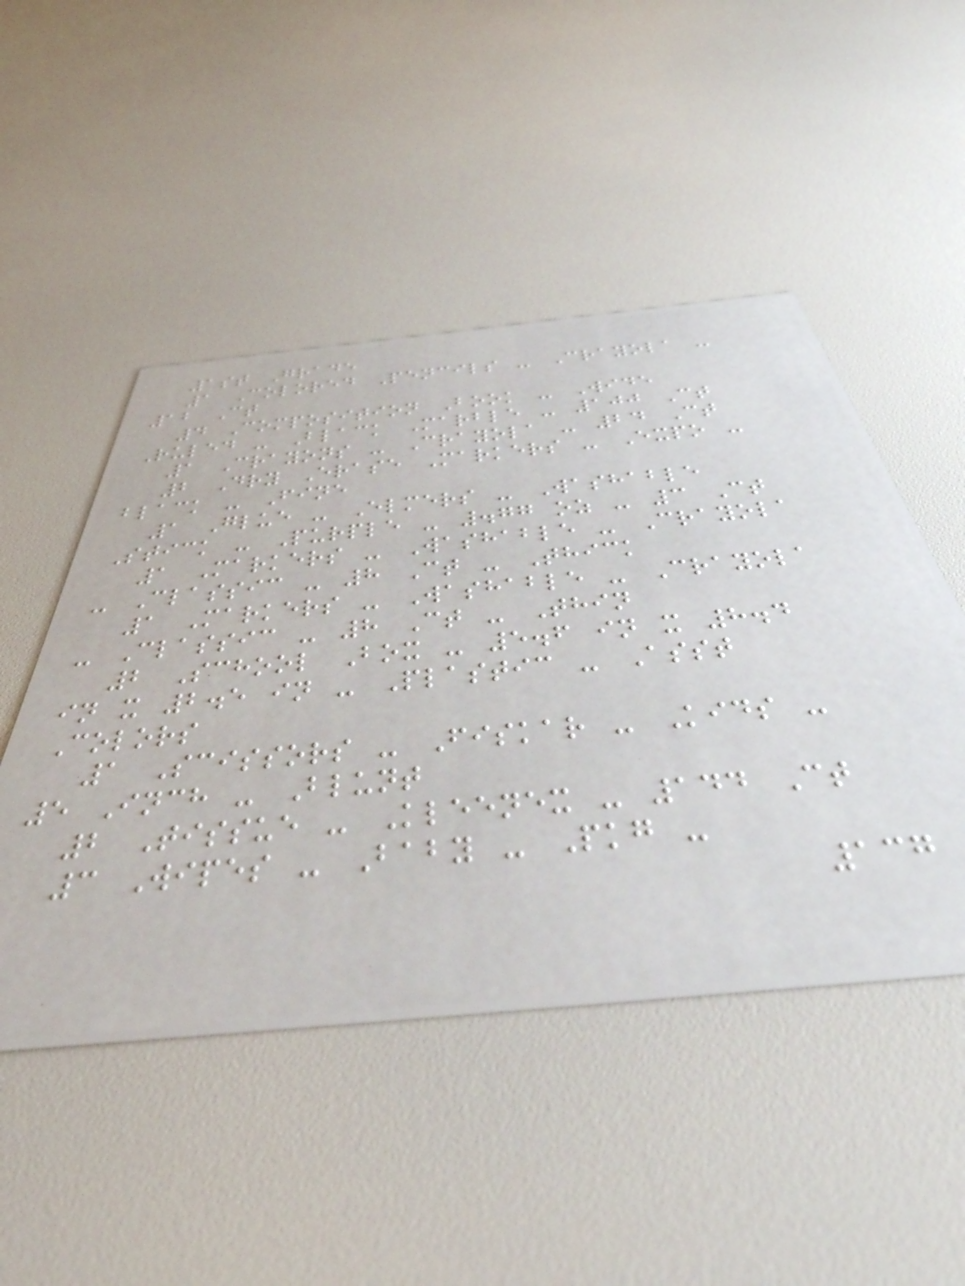1st Grade
1 Colored Pencils - Crayola -
12 Ct
4 Composition Book - Wide
Ruled - Black Marble - 100 Ct
1 Crayons - Crayola - 24 Ct
2 Dry Erase Markers - Expo -
black - Fine
1 Glue - Elmers - Washable
Stick - Purple - .77 oz - 3 Ct
1 Markers - Washable - Crayola
- Classic - 8 Ct - Thick
1 Markers - Washable - Crayola
- Classic - 8 Ct - Thin
2 School Box - 5.6 in x 8.4
in x 2.5 in - Plastic - Asst
Colors
1 Scissors - Fiskar - Kids -
5 Inch - Blunt
2 Tissue - Kleenex - 144 Ct
3 Wipes - Baby - Pkg -
137
